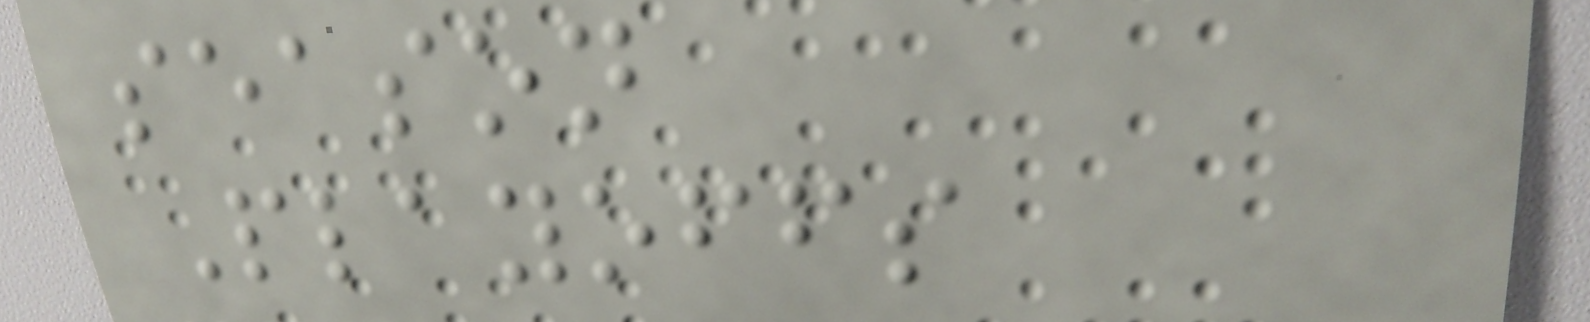season
Playoffs
